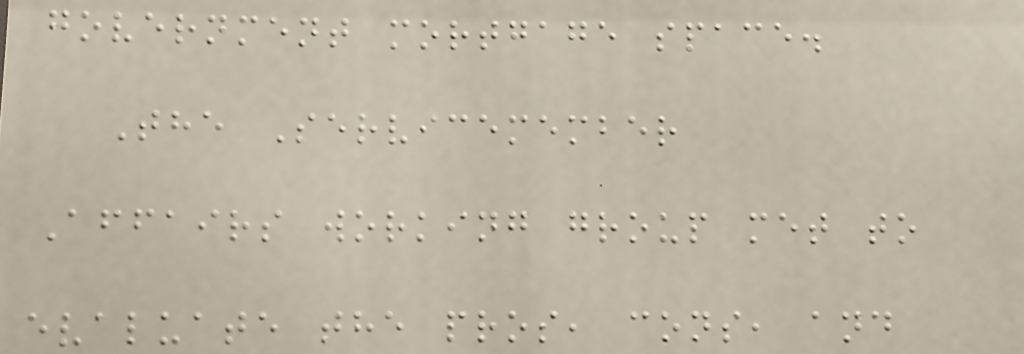government mortgage space.
The Servicemember
Affairs working group met to
evaluate the pros, cons, and
